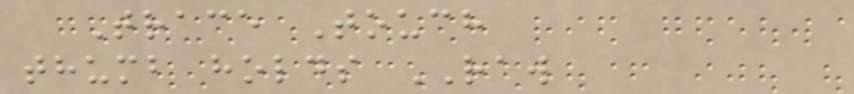Trace Touch
thumb holds RAW
